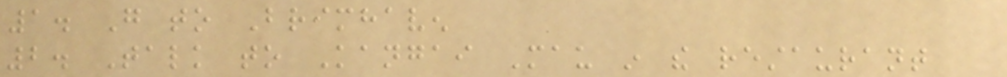1. Go to Brimhaven
2. Talk to Kangai Mau in the restaurant
